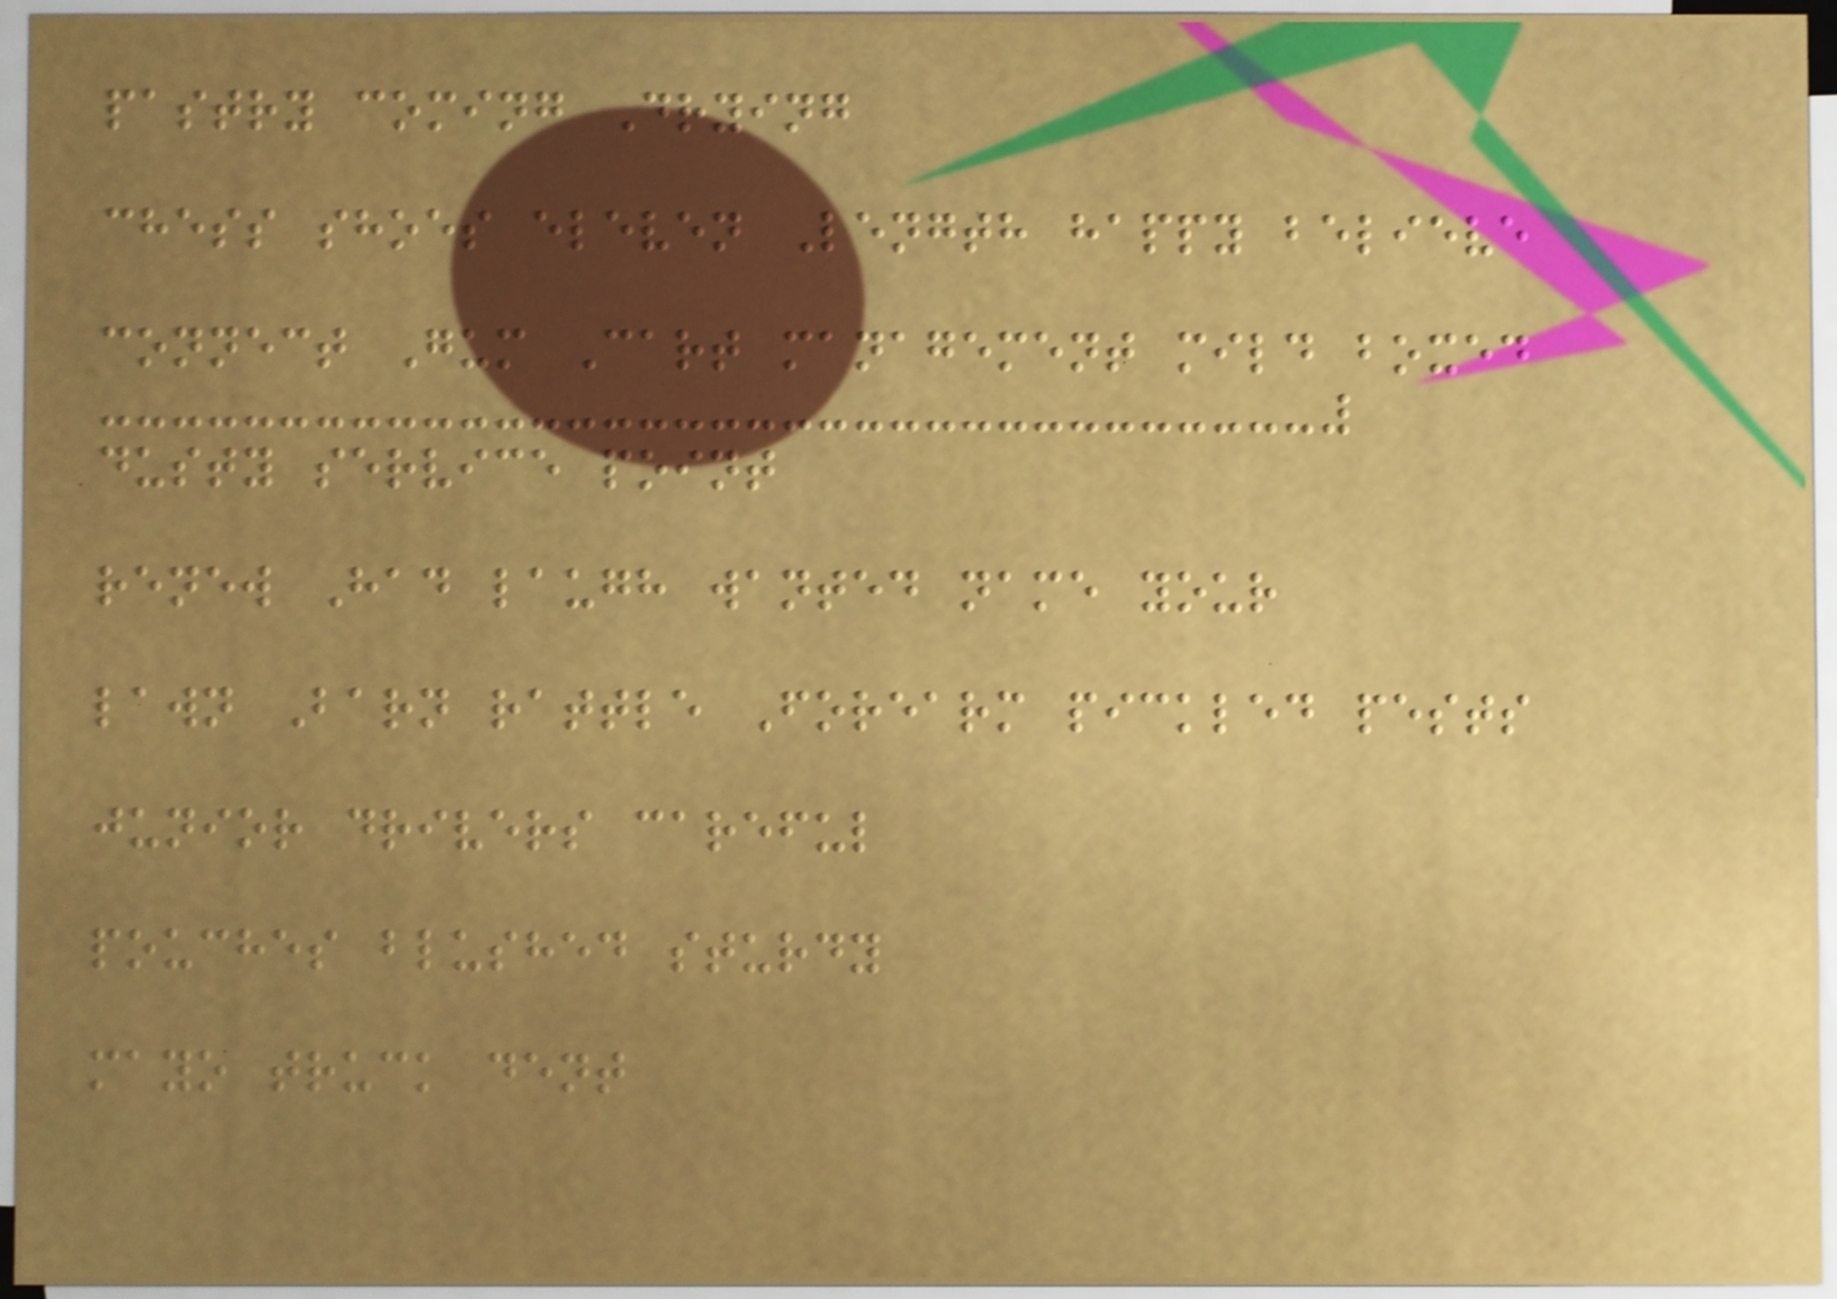pastry coming Drying
chess shoes eleven Length happy believe
connect Gum Cart management mild boxed
dusty service point
renew Had laugh wanted name your
lawn Barn rattle Forearm pickled pests
junior drivers careful
pouches blushed sturdy
mayo truck dent
